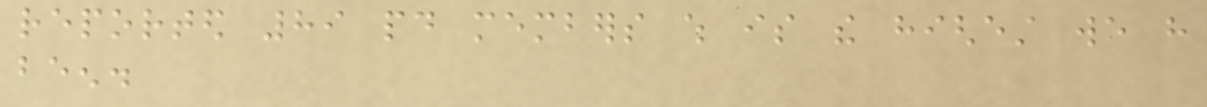reported 89 paid members which is the highest we have
been.
